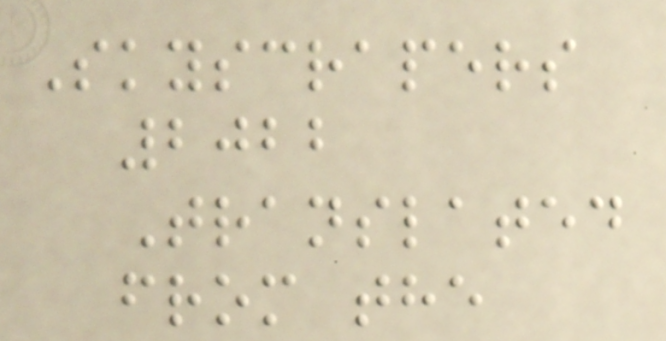Skyscrapers
2022
Translated
from the
